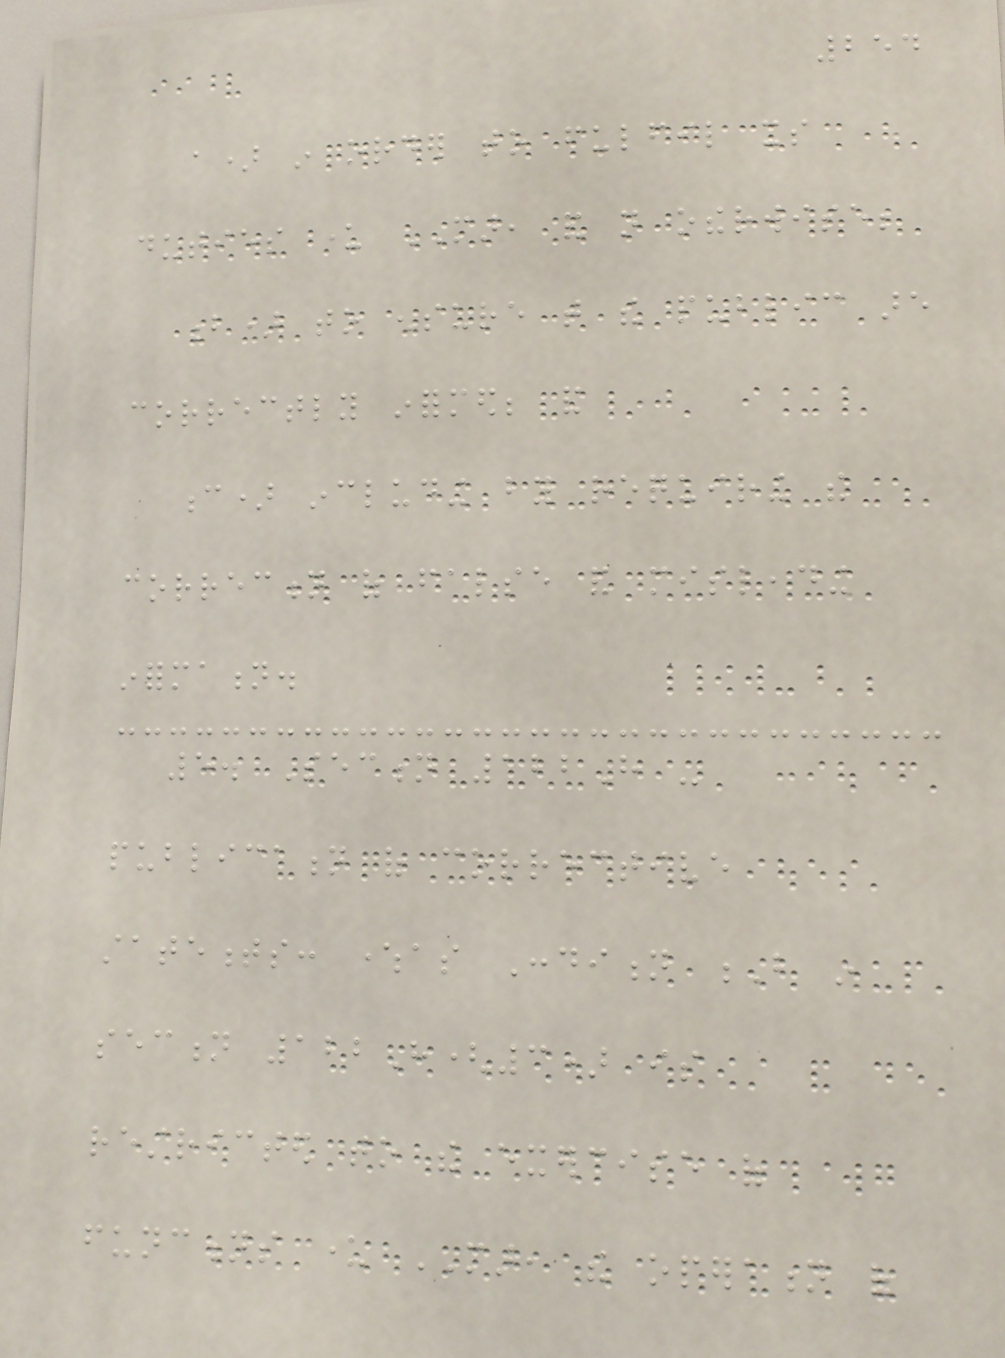254
a) in order to fulfil its
duties under MAR, and not otherwise;
b) to ensure that the public are
correctly informed; and
c) including by requiring the
correction of false and misleading
information.
5. Section 122H -
publication of corrective
statements: whereas Condition B in
section 122H(3) is
restricted to the exercise of
functions under MAR, the operation of
